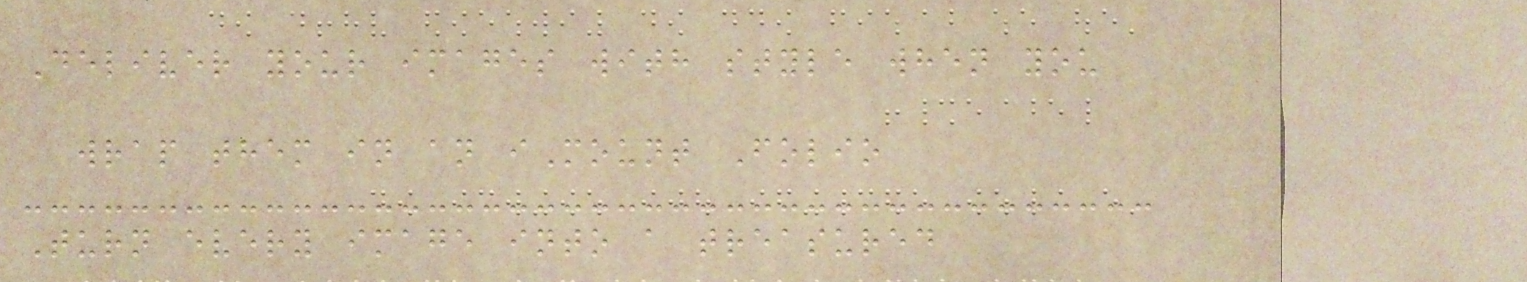Deliver your images with style when you
wrap them in an iMount Folio
Turn every image into a treasured
